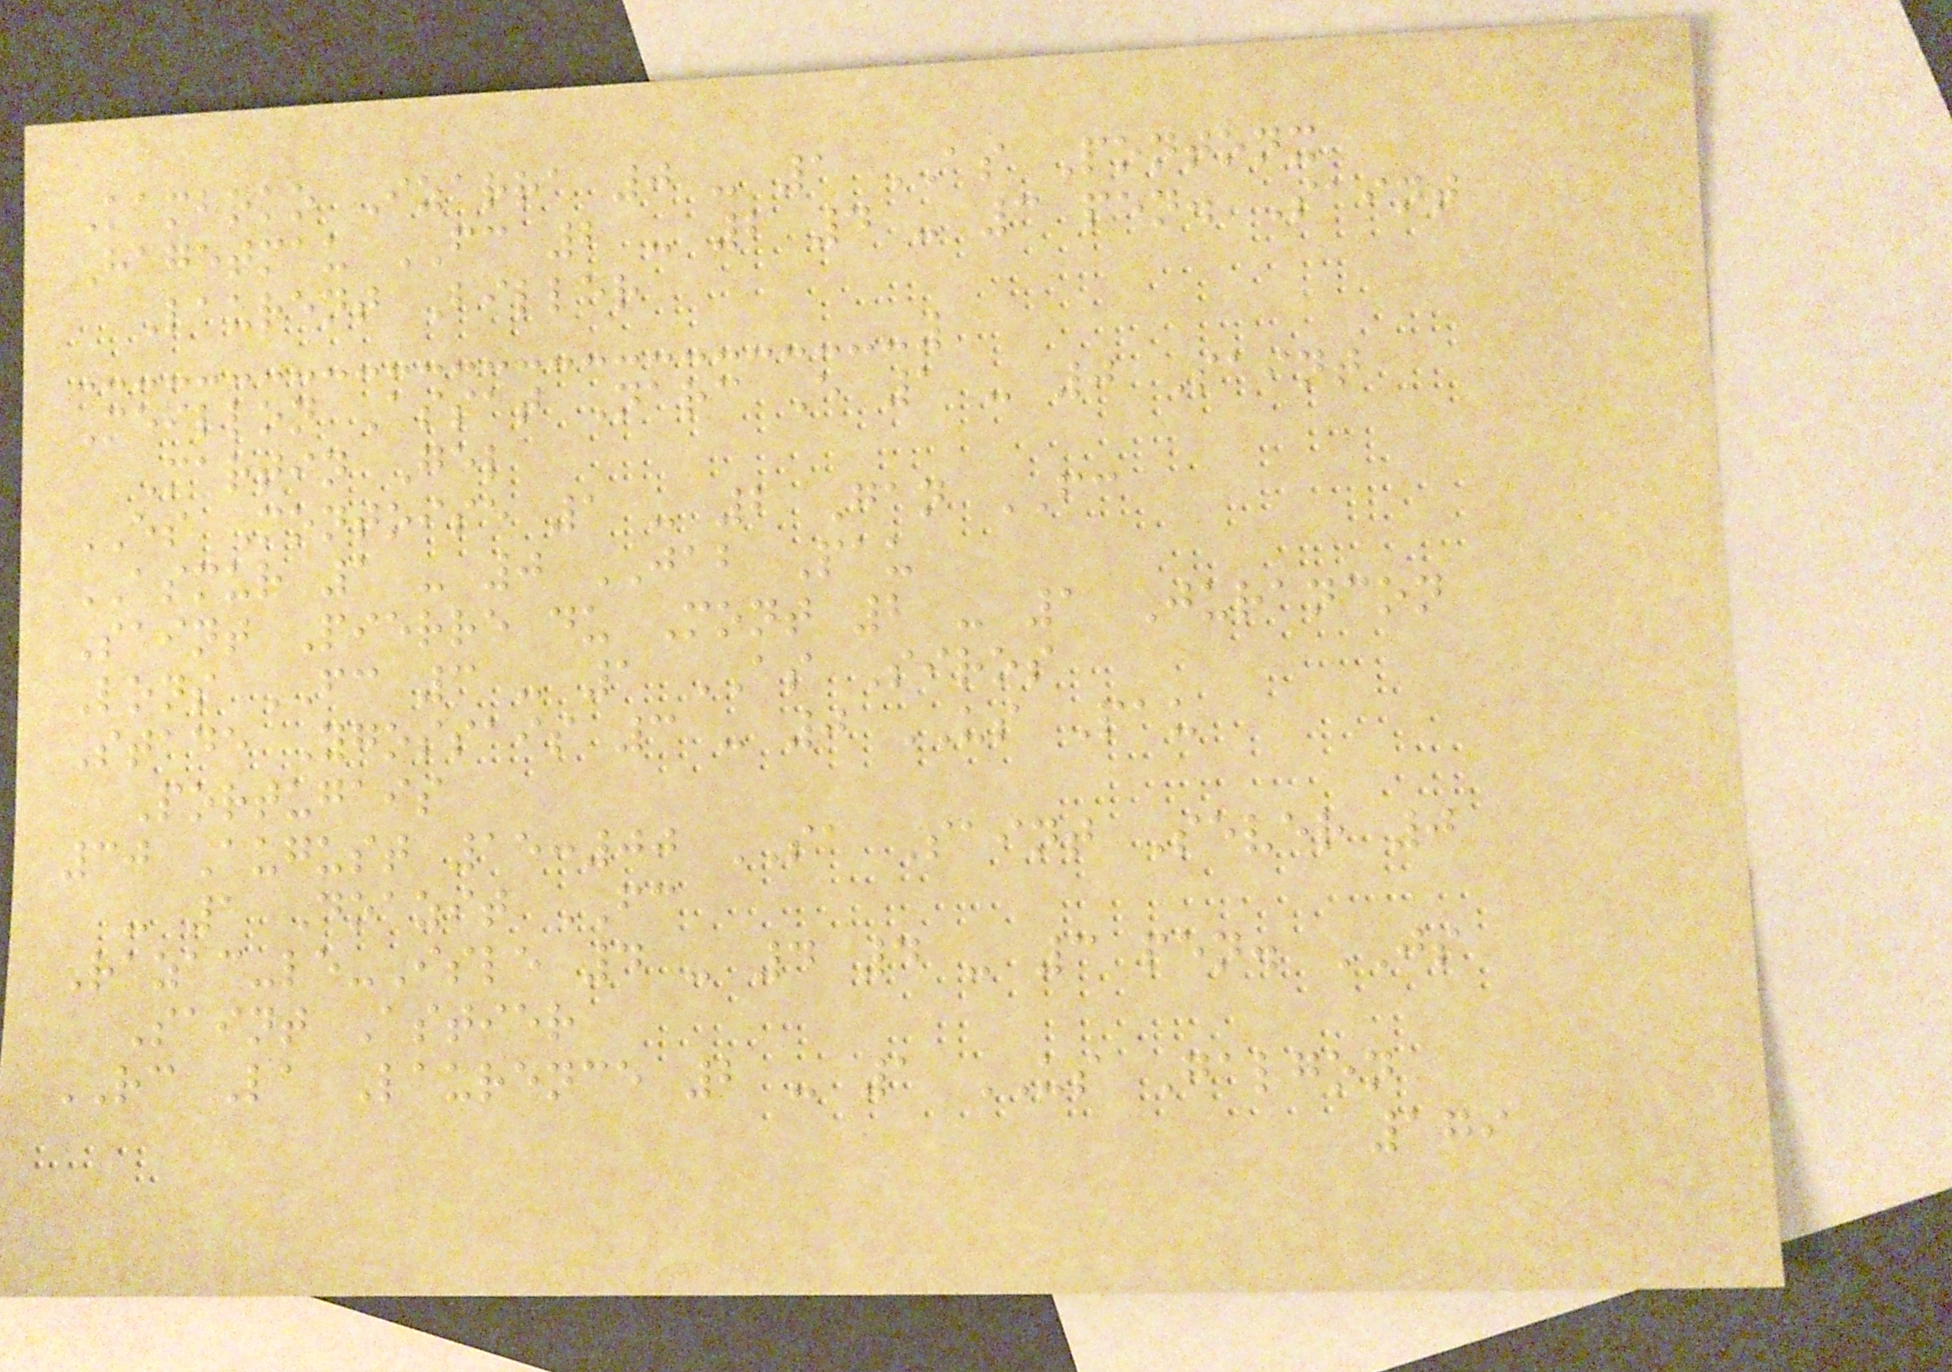Kamboko Izarra 0 - 1 AS Pontonx
Hagetmau FC 2 - 2 4 - 3 pen. Saint
Laurent Biller
Meillon Assat Narc E 1 - 0 Saint
Martin Gel
ES Montoise 1 - 2 Gan FC
ASMUR 1 - 0 JAB Pau
Saint Pierre du Mont 2 - 1 Jurancon
Lons FC 3 - 1 AS Siros
Stade Ygossais 3 - 0 US Pau
Portugais
30 August 15:00 SA Saint Sever 0
- 1 Doazit FC
Razac-le-Isle 4 - 4 4 - 3 pen. JS
Saint Astier
RC La Laurence 2 - 1 US Galgon
179
